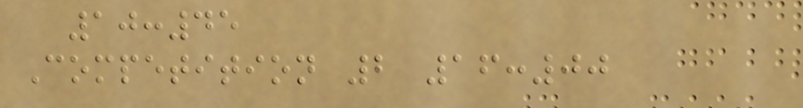10:45
Competition 2 16:00
